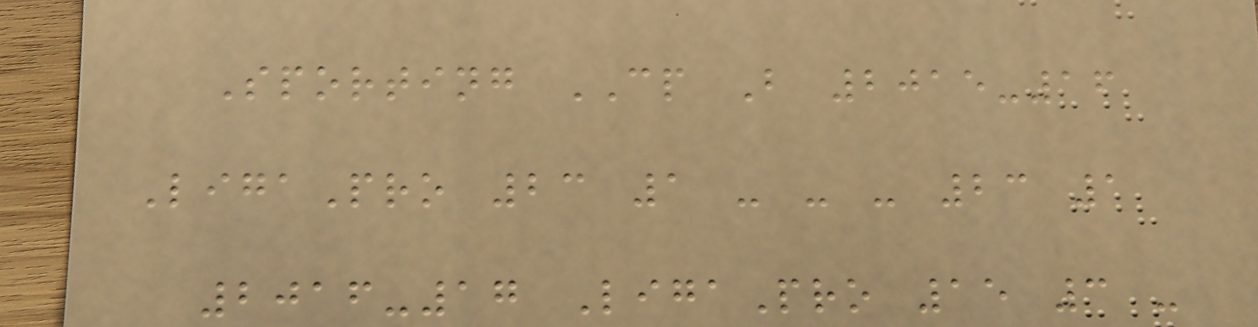Sporting CP B 2015-16
LigaPro 23 1 - - - 23 1
2016-17 LigaPro 15 3 -
